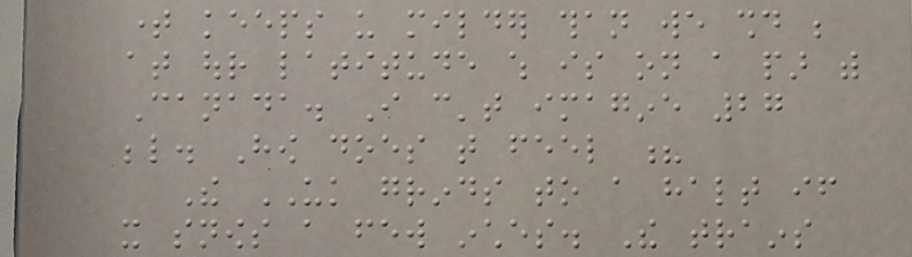time keeps us milder than we should be
at our latitude which is on a par with
Canada. I can't imagine 27
below. How does that feel ?
The UK grinds to a halt if
it snows a few inches. The trains
